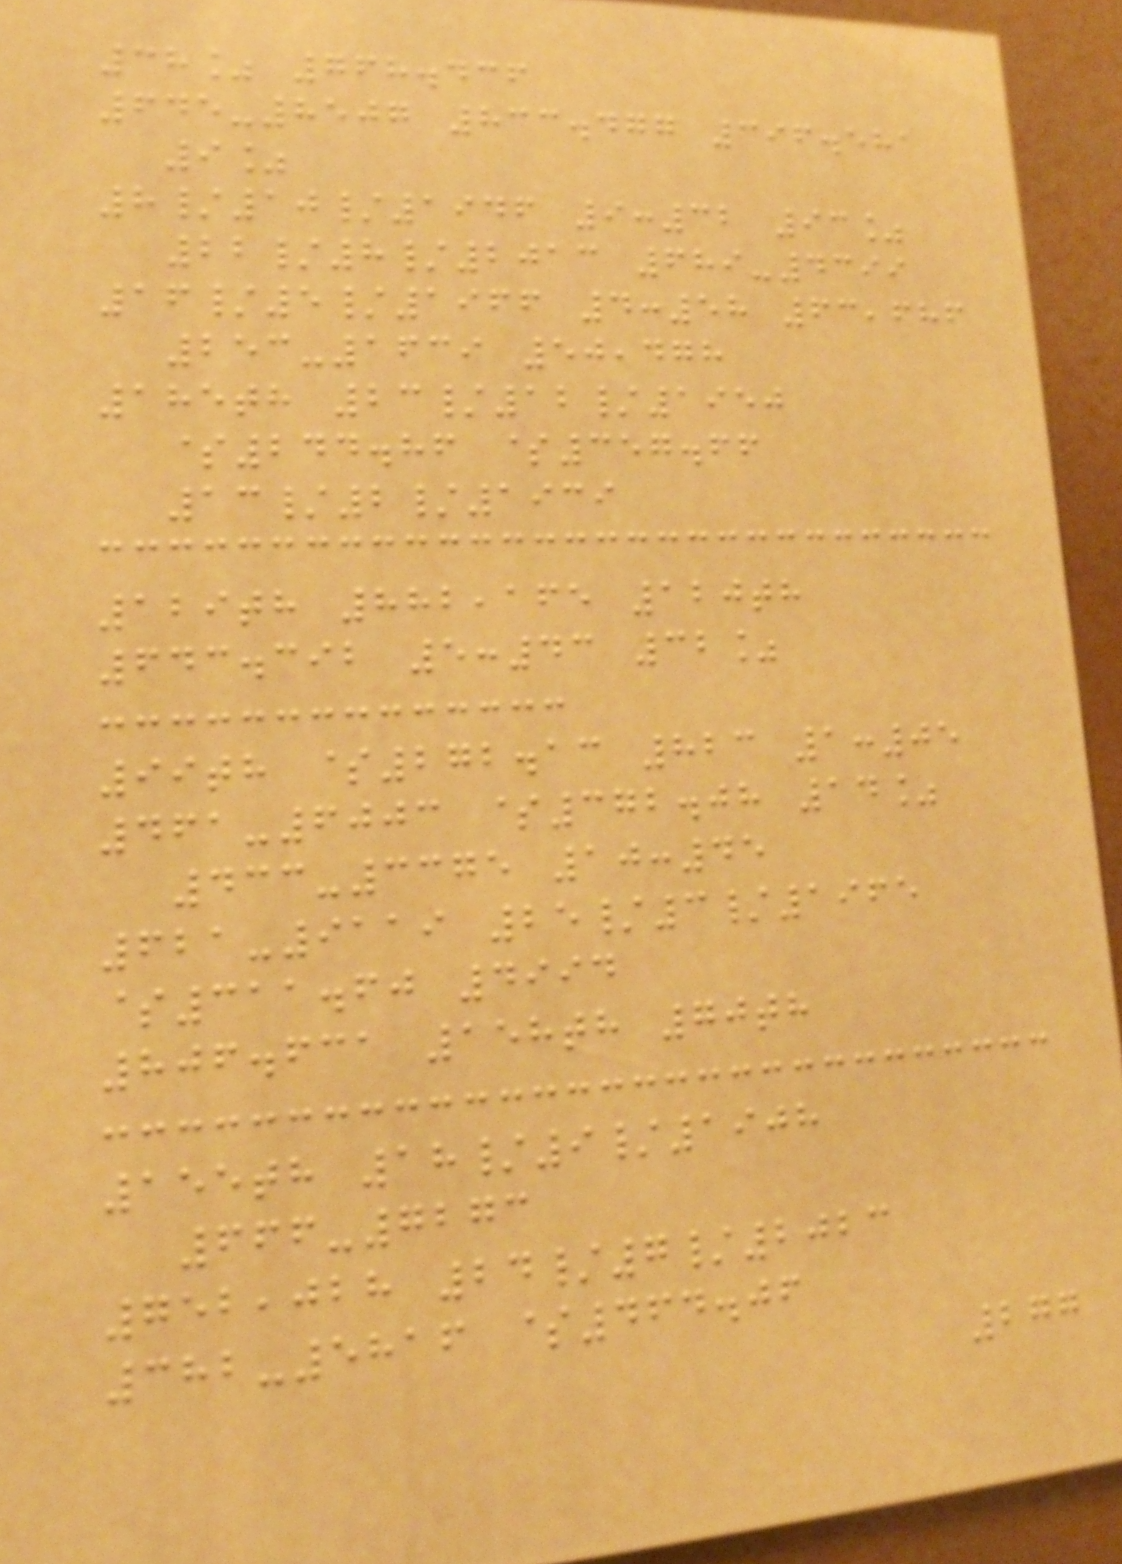38% 768.436
645-8507 833.477 396.581
9%
8/10/1946 9:32 93%
22/8/2013 689-4399
16/5/1966 4:58 63,686
253-1639 50,478
185th 23/12/1950
$244.86 $357.66
13/2/1939
129th 882,165 120th
643.392 5:43 32%
99th $272.13 823 1:05
461-6003 $372.08 14%
433-3375 10:45
621-9119 25/3/1965
$311.60 4994
806.631 158th 70th
155th 18/9/1908
666-7273
752,028 24/7/2023
382-5816 $464.06
277
